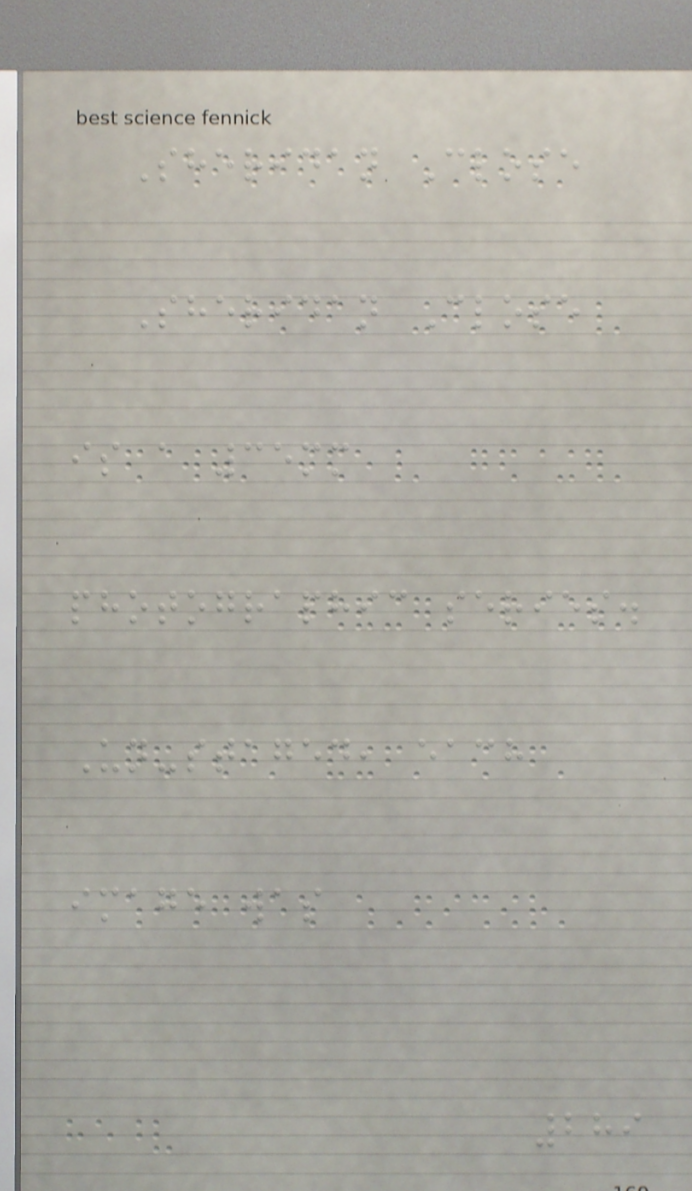Sheridan Close
Sheridan Close
is a 35mm
photographic series.
Un-staged, each
image was
289
